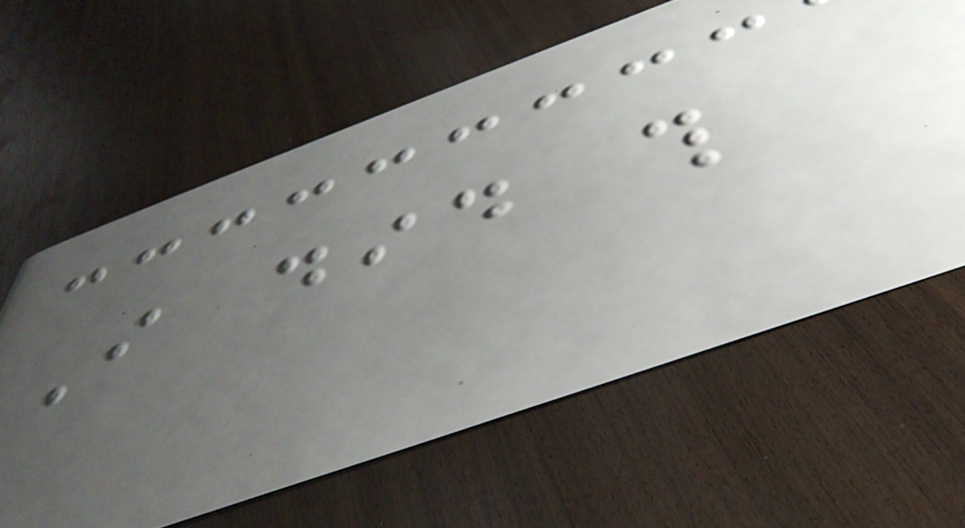I did this
